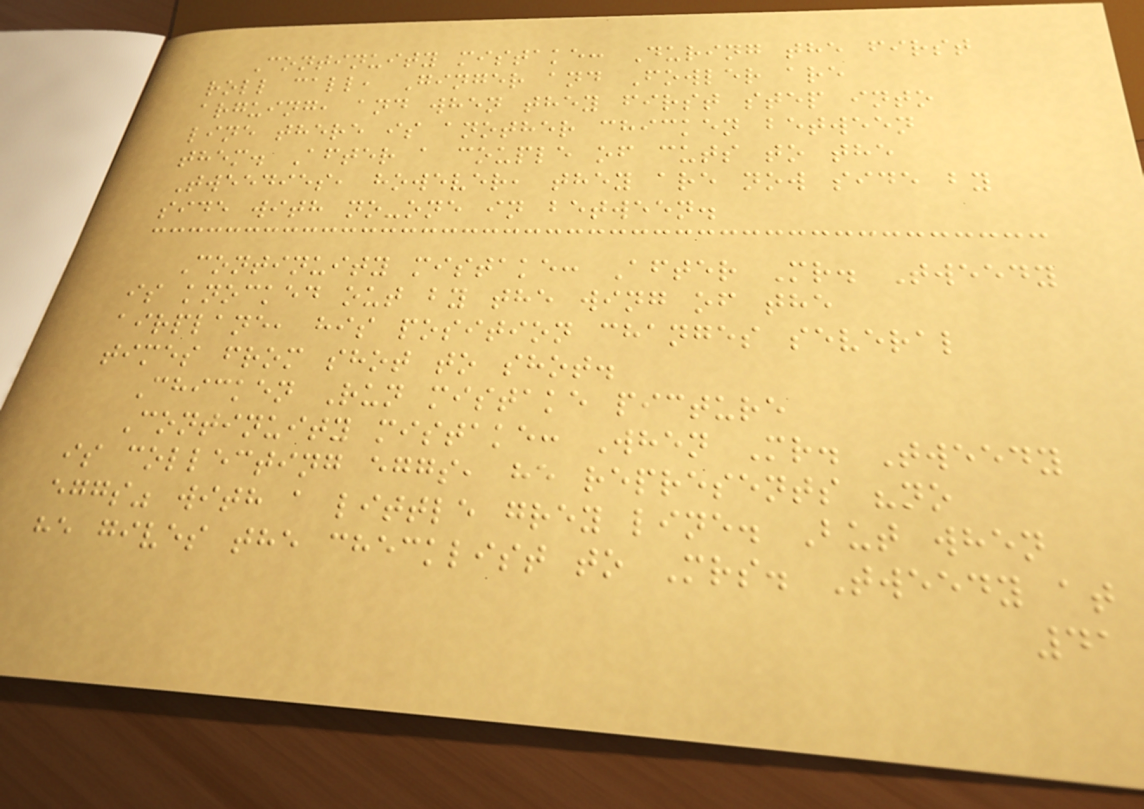Continuity mistake: During the first
roll call, Ginger and Fowler are
arguing, and when they first step into
line there is another chicken between
them. After a couple of cuts to the
Tweedies, however, they are now side by
side with no-one in between.
Continuity mistake: After Mr. Tweedy
is knocked out by the wing of the
airplane, his position changes several
times from shot to shot.
Chicken Run mistake picture
Continuity mistake: When Mr. Tweedy
is collecting eggs, he represents "no
eggs" with a little grey line. But when
he gives the checklist to Mrs. Tweedy at
41
